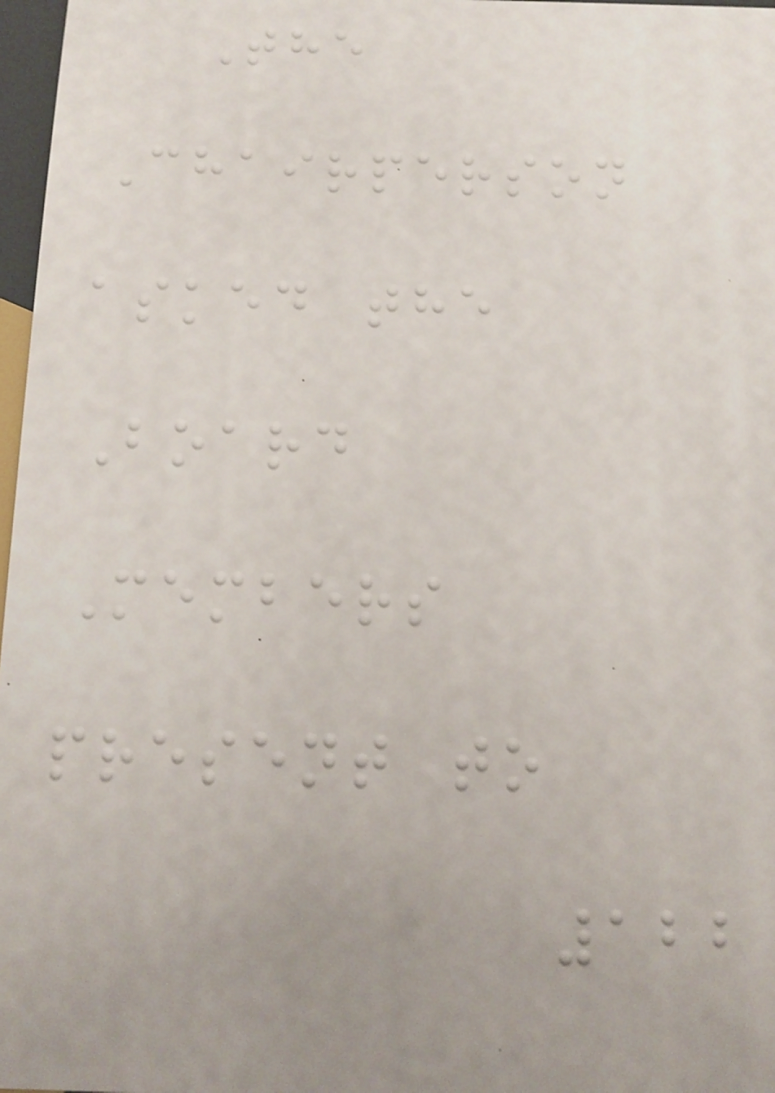The
Chairperson
asked the
Board
Members
present to
122
